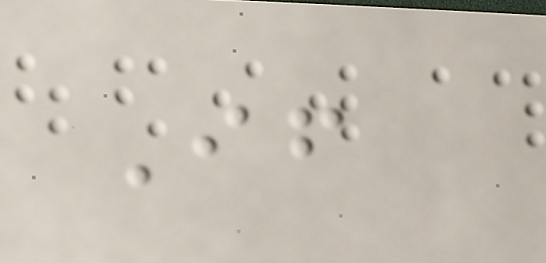If
